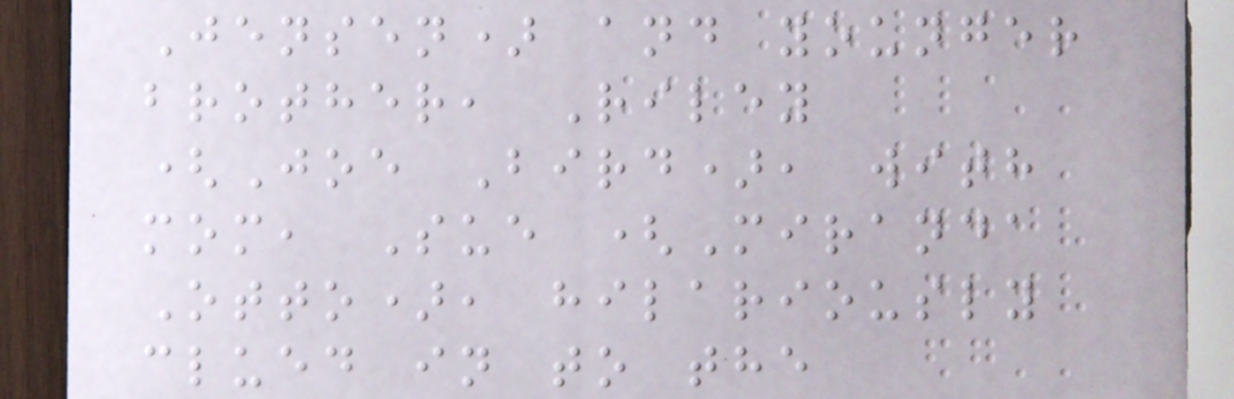Jensen) and younger
brother, Riley
(Joe Bird), with
mom, Sue (Miranda
Otto), hilariously
clued in to the
